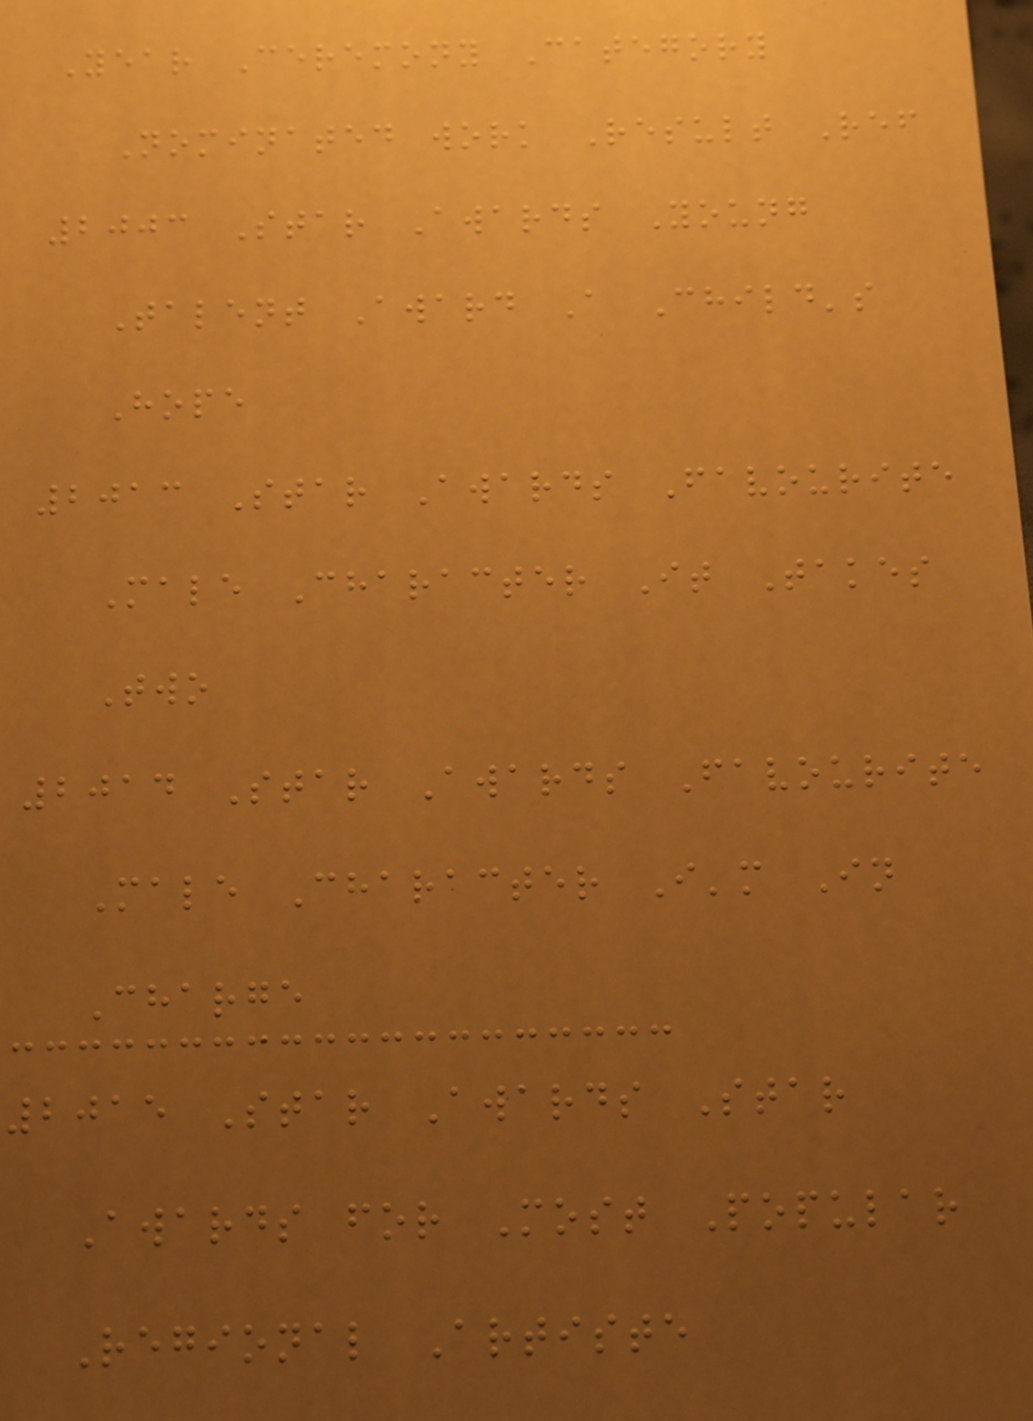Year Ceremony Category
Nominated work Result Ref
2003 Star Awards Young
Talent Award A Child's
Hope
2013 Star Awards Favourite
Male Character It Takes
Two
2014 Star Awards Favourite
Male Character I'm In
Charge
2015 Star Awards Star
Awards for Most Popular
Regional Artiste
